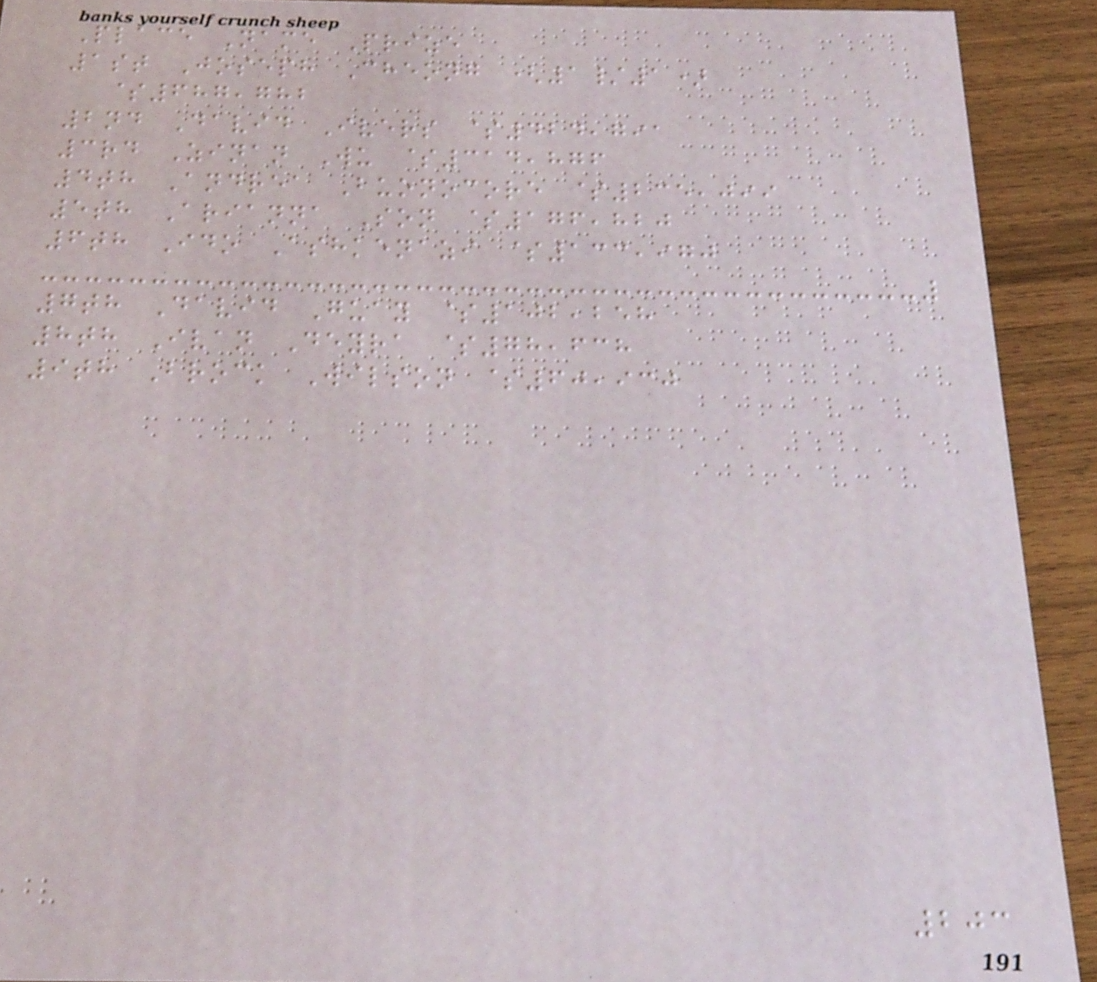Place Name Prize
1st Joseph Cheong (1/1)
$687,782
2nd David Ivers $424,791
3rd Zinan Wu $314,876
4th Andrea Buonocore $235,099
5th Arianna Son $176,820
6th Ido Ashkenazi $133,970
7th David Guay $102,258
8th Ivan Deyra $78,638
9th Brock Wilson $60,930
203
